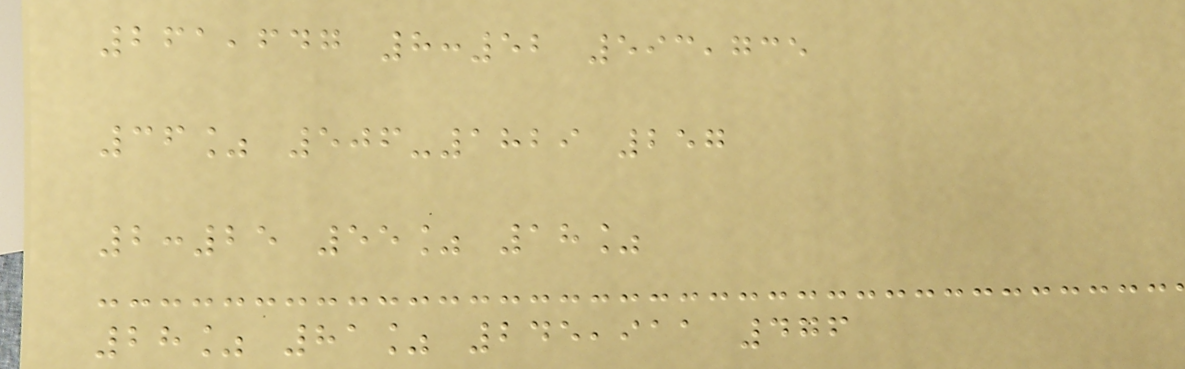261,647 8:52 593,735
36% 506-1829 257
2:25 55% 18%
28% 81% 245,911 476
